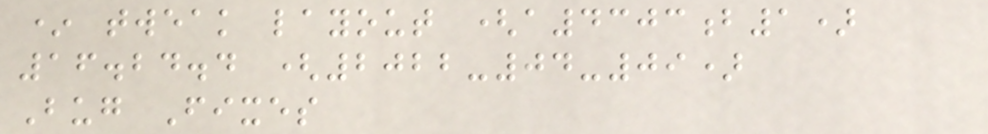* tweak layout (a4303b1)
16.24.4 (2022-04-09)
Bug Fixes
